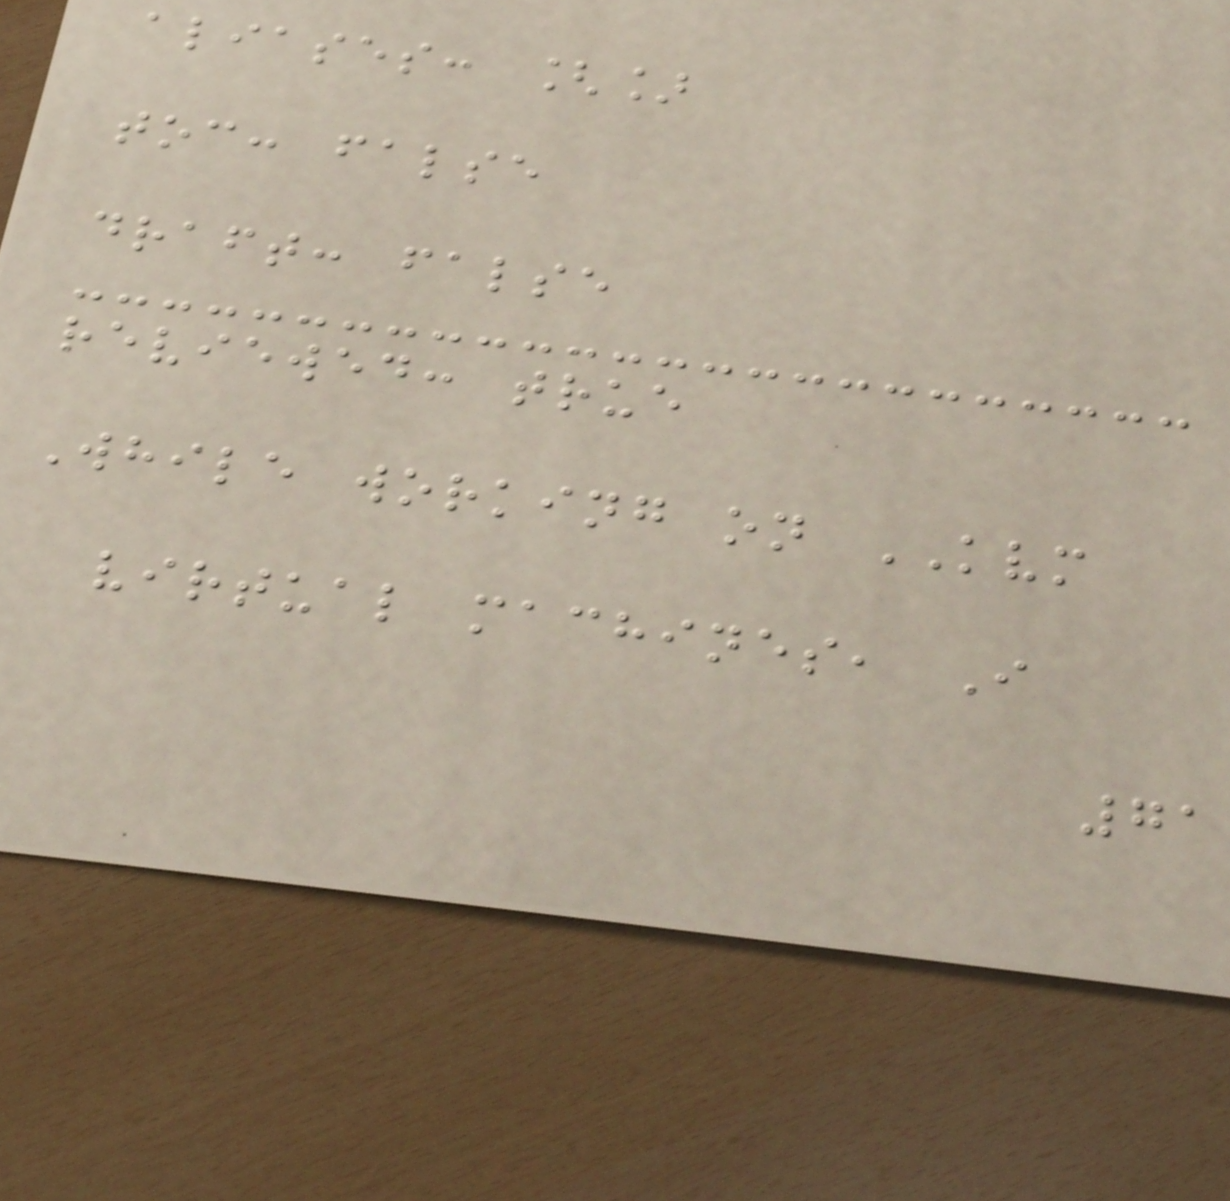aliases: []
toc: false
draft: false
reviewed: true
While working on KVM
virtual machines, I
71
